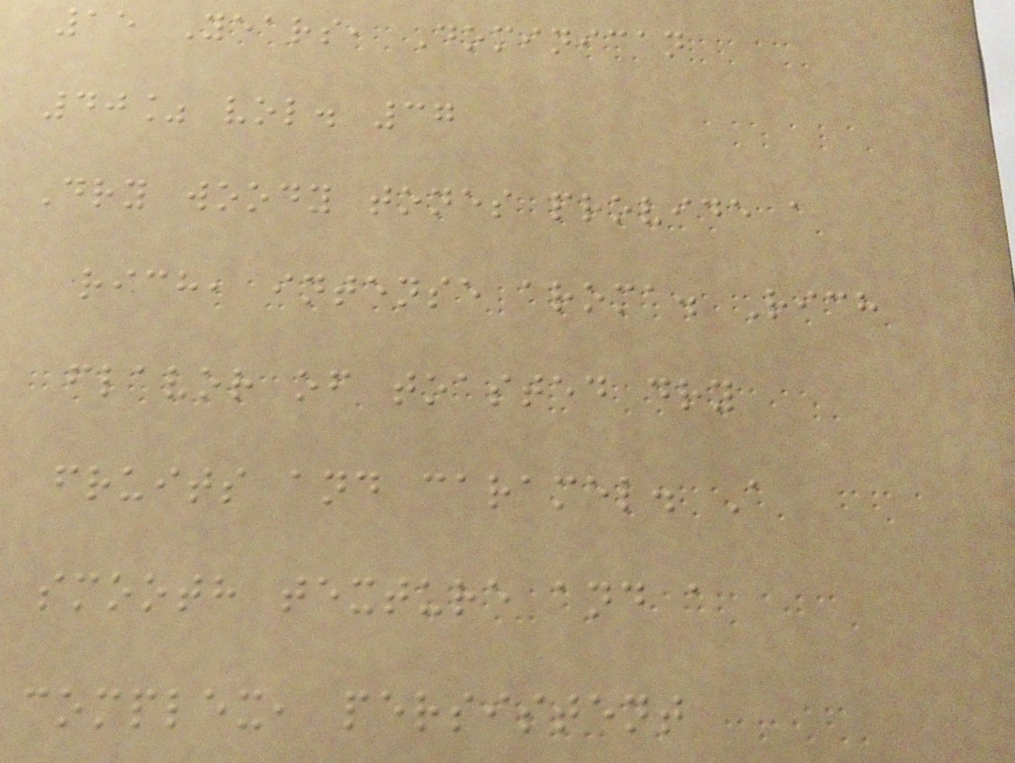15 Years, Dominican
40% vol. 37
Dry woody tones provide a
rich, intense aroma. Rich
flavor of toasted dry
fruits and caramel. A
smooth texture and a
complex, persistent
